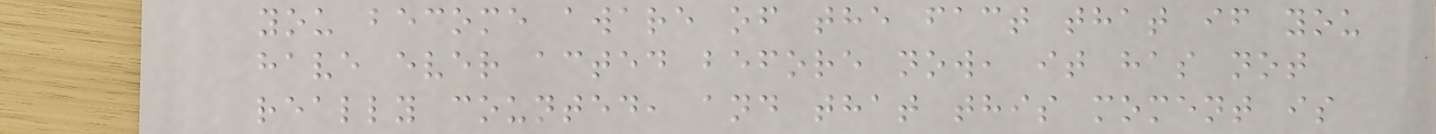you become aware of the fact that if you
have ever acted before now, it has not
really counted, and that this moment is
